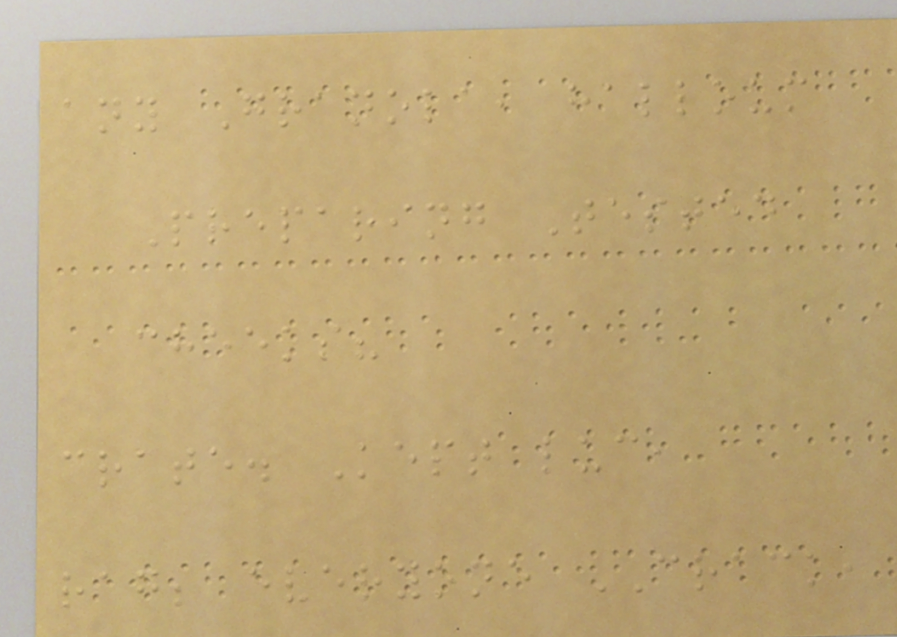any Granola, halloum
Preparing Tested
cheeks?
crate. Kept luc,
rag; everyone CRACK,
